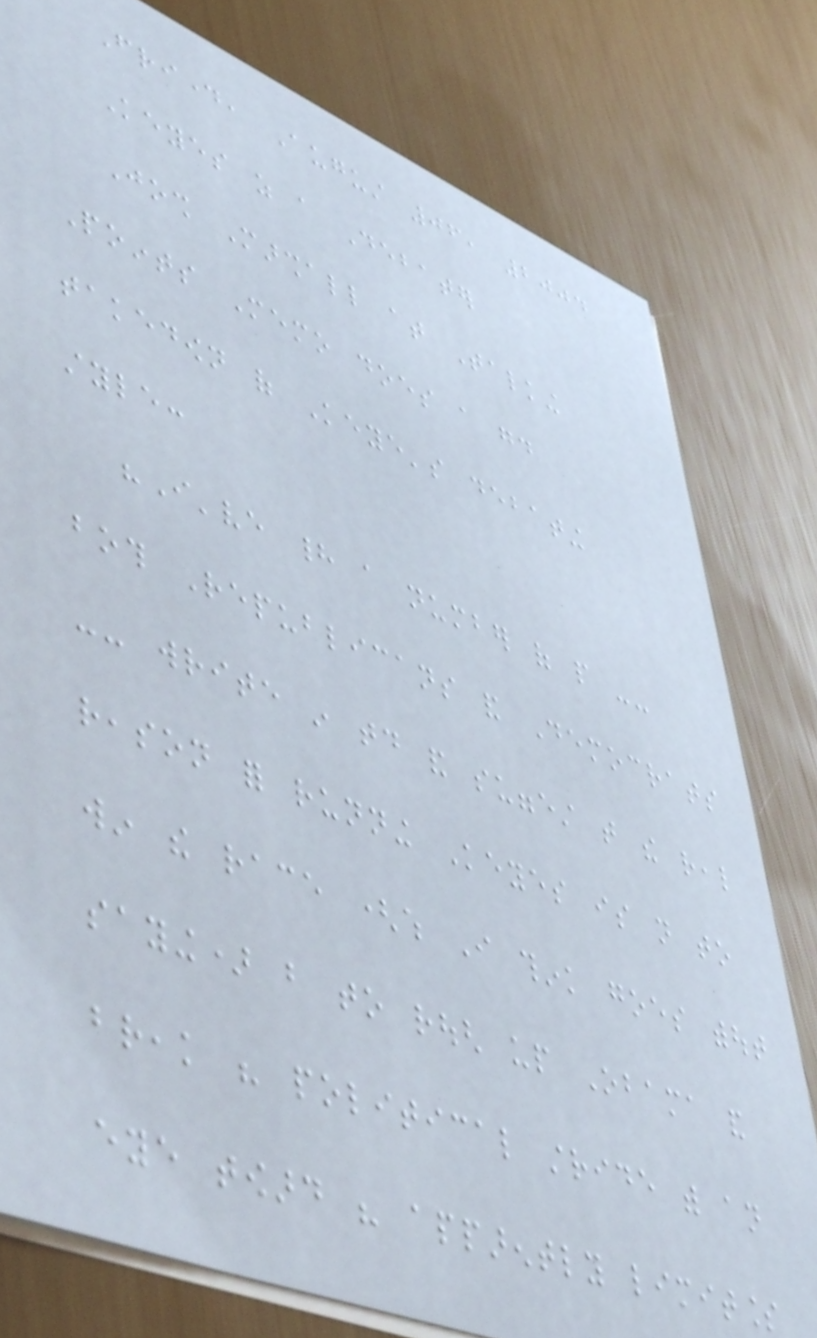Friday, August 06, 2004
Keyes as a Debater
Josh Marshall at Talking
Points Memo does a good
takedown of Keye's debating
style:
"I've had a number of people --
both Republicans and Democrats
-- write in today and suggest that the real
reason for running Keyes is not to
win the race (which I think goes without
saying) but to rough up Obama and
break his political stride with an
eye toward his apparently limitless
